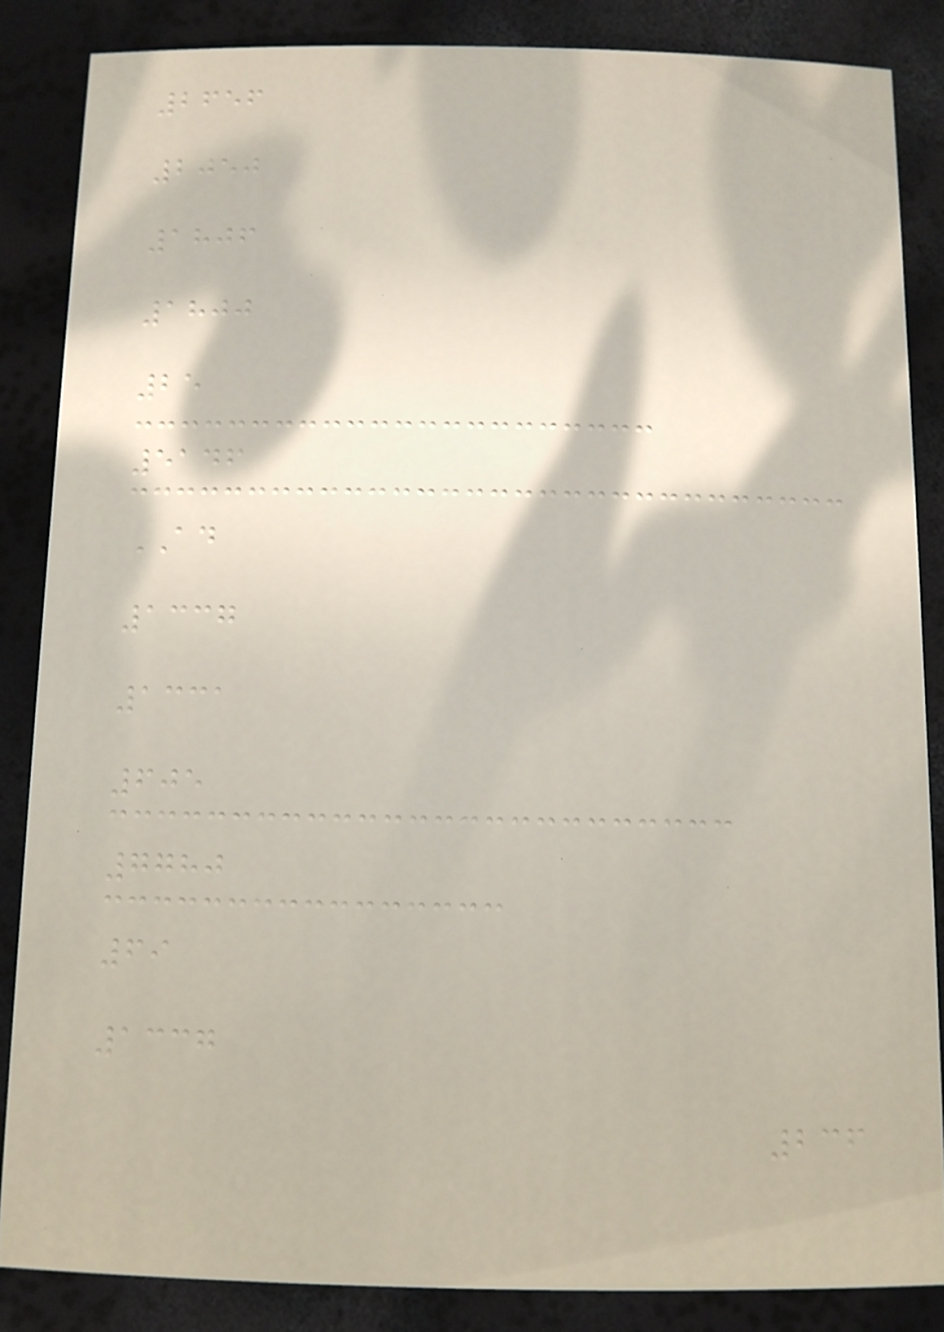2656
2050
1806
1800
25
5146
AD
1337
1331
605
7780
69
1337
236
